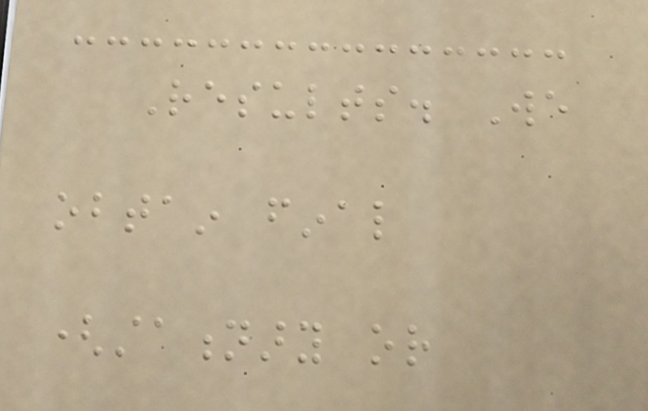Results. We
obtain final
(stationary or
